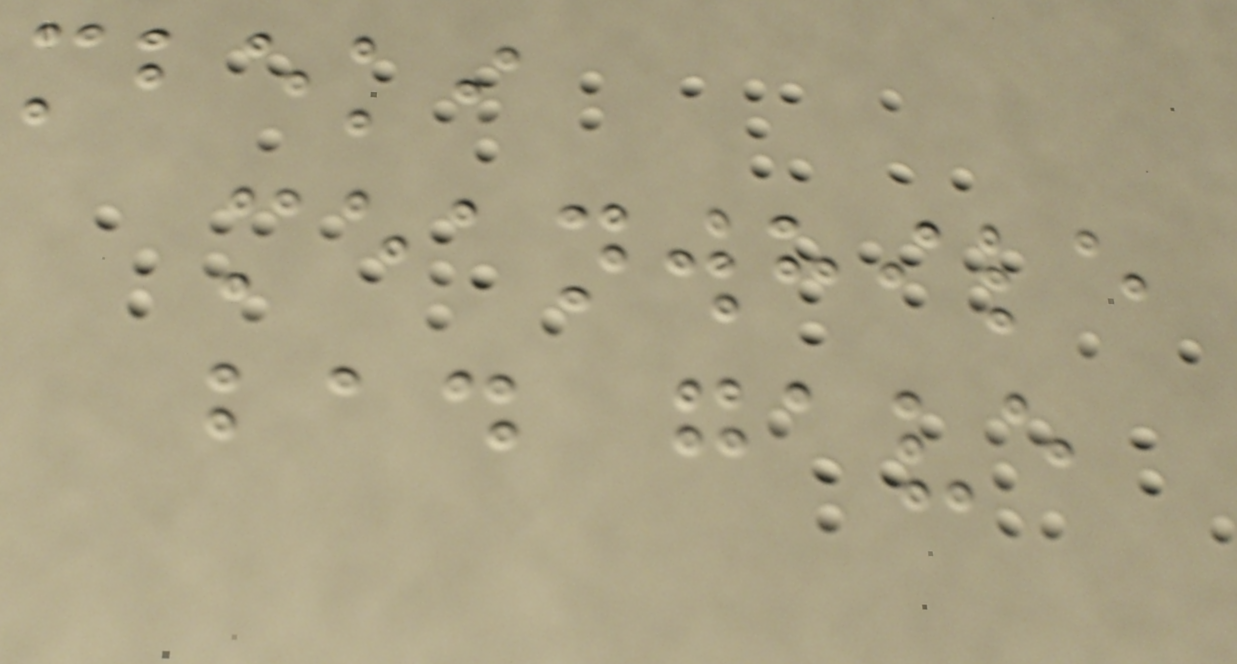mbeki
meanwhile
bad gave
